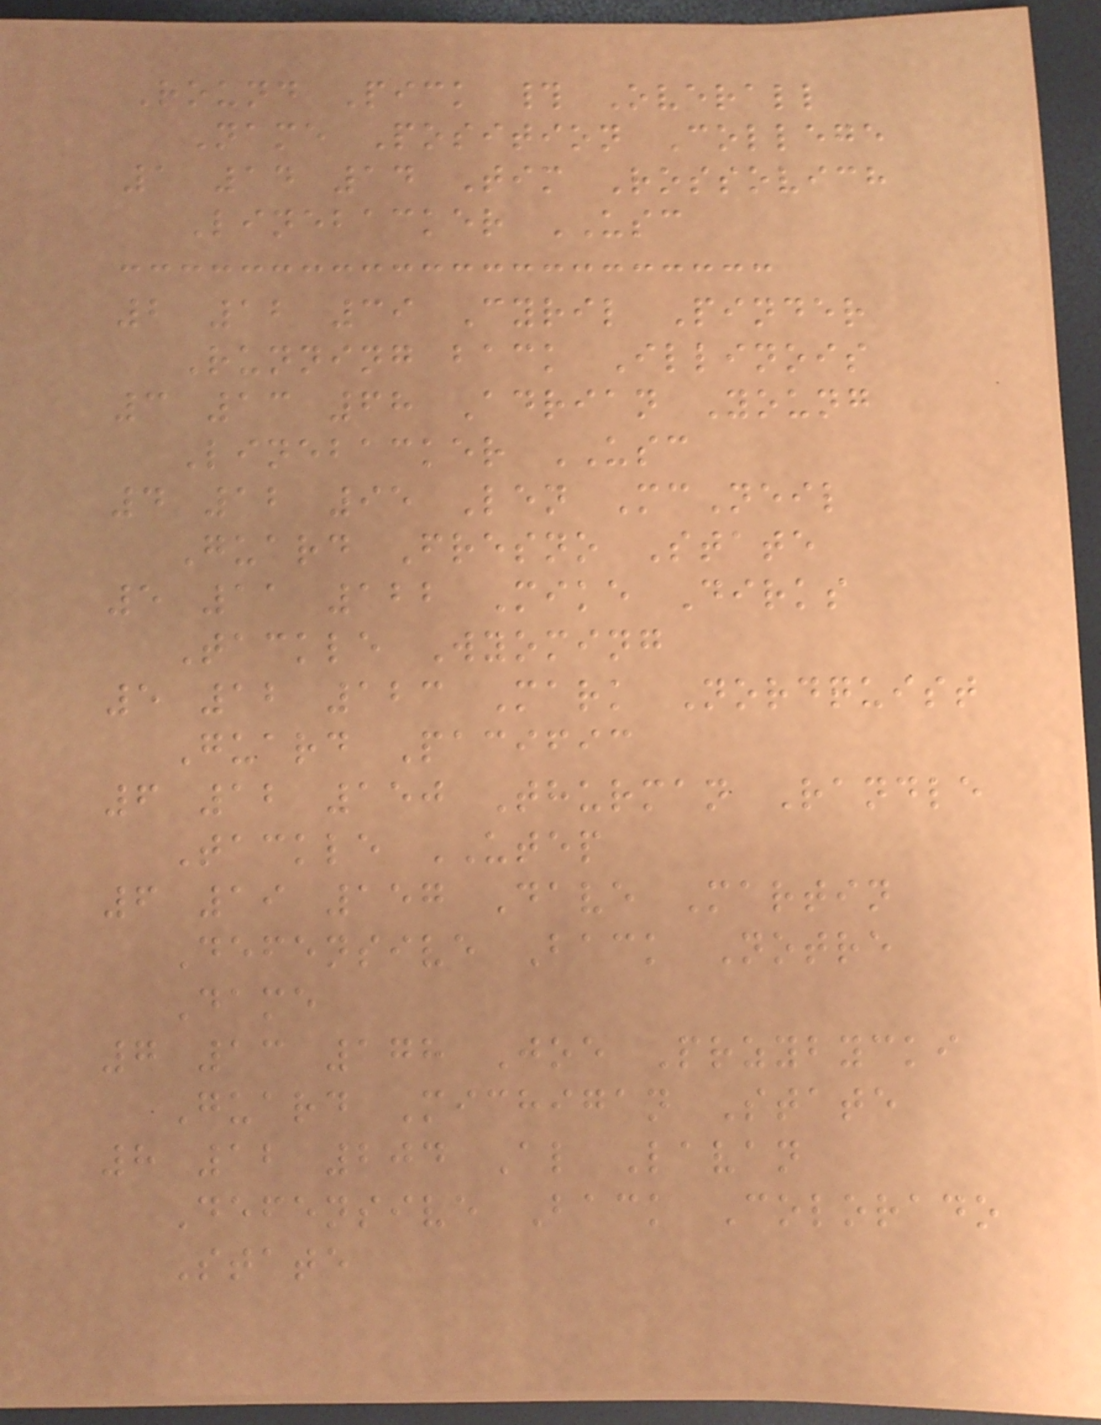Round Pick # Overall
Name Position College
1 14 14 Tim Rossovich
Linebacker USC
2 12 39 Cyril Pinder
Running back Illinois
3 13 68 Adrian Young
Linebacker USC
4 12 95 Len McNeil
Guard Fresno State
5 11 122 Mike Dirks
Tackle Wyoming
5 12 123 Mark Nordquist
Guard Pacific
6 12 150 Thurman Randle
Tackle UTEP
6 19 157 Dave Martin
Defensive Back Notre
Dame
7 13 178 Joe Przybycki
Guard Michigan State
8 12 204 Al Lavan
Defensive Back Colorado
State
